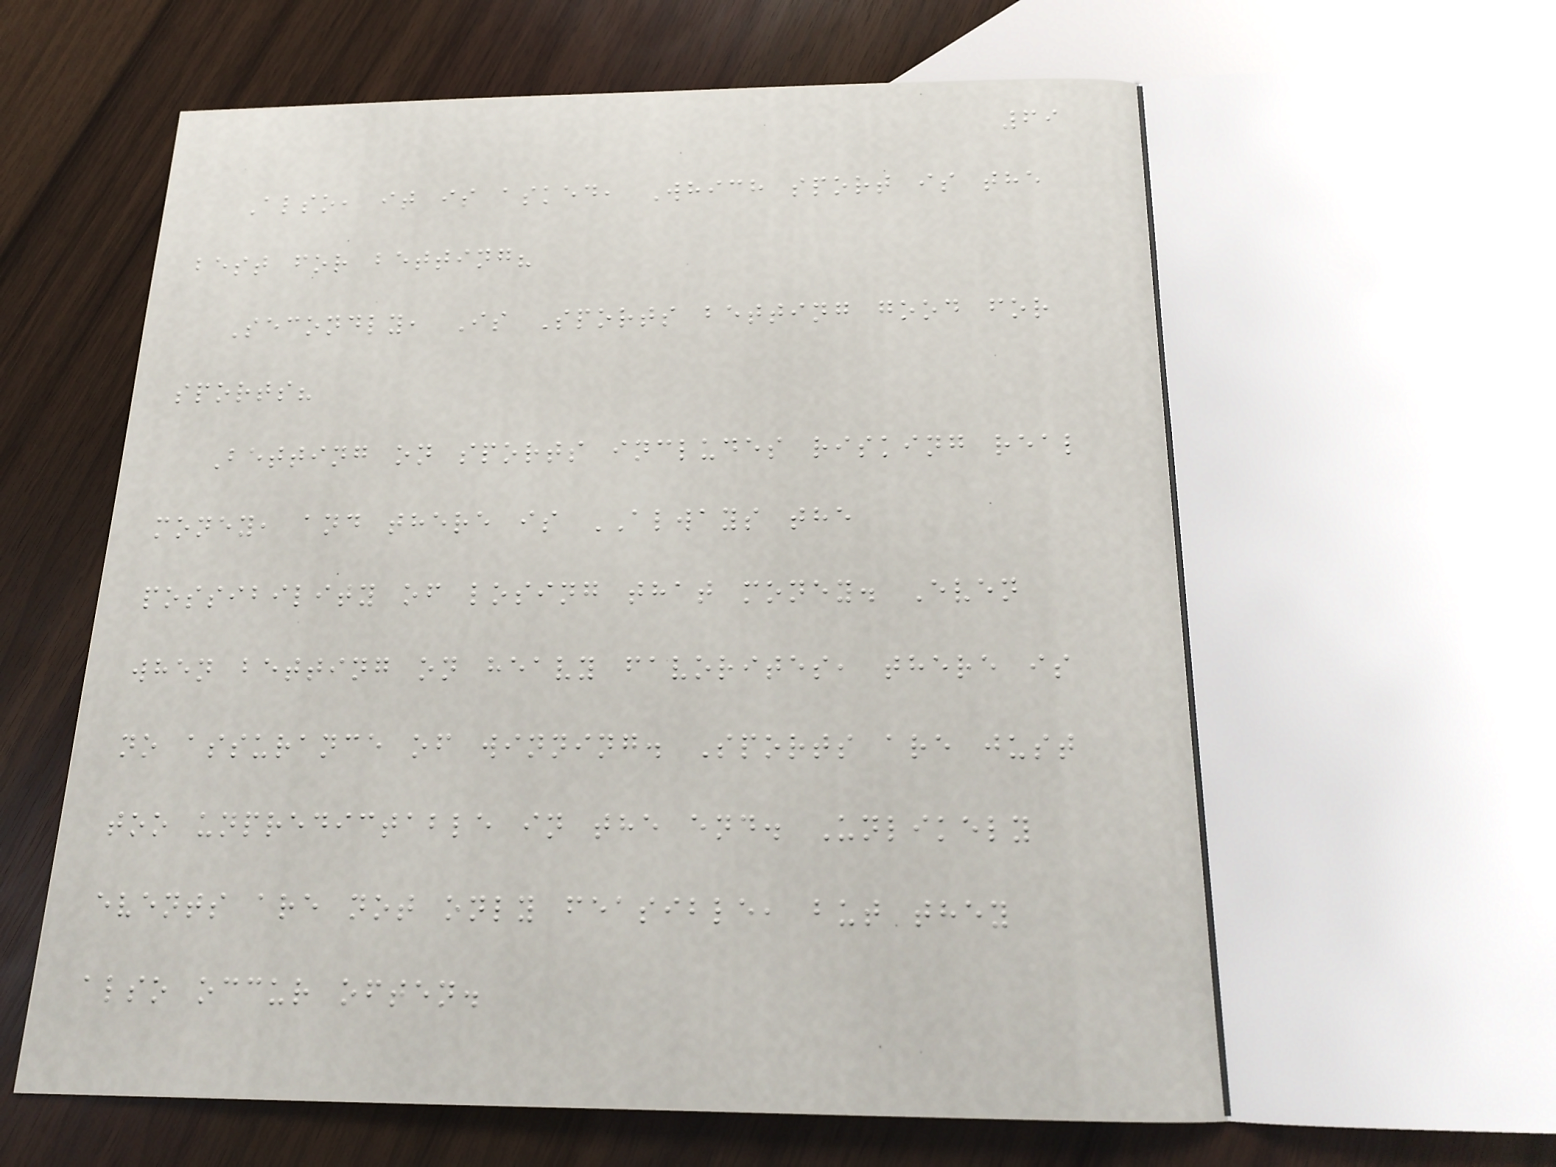69
Also, it is asked, Which sport is the
best for betting?
Secondly, Is Sports betting good for
sports?
Betting on sports includes risking real
money, and there is ALWAYS the
possibility of losing that money. Even
when betting on heavy favorites, there is
no assurance of winning. Sports are just
too unpredictable in the end. Unlikely
events are not only feasible, but they
also occur often.
